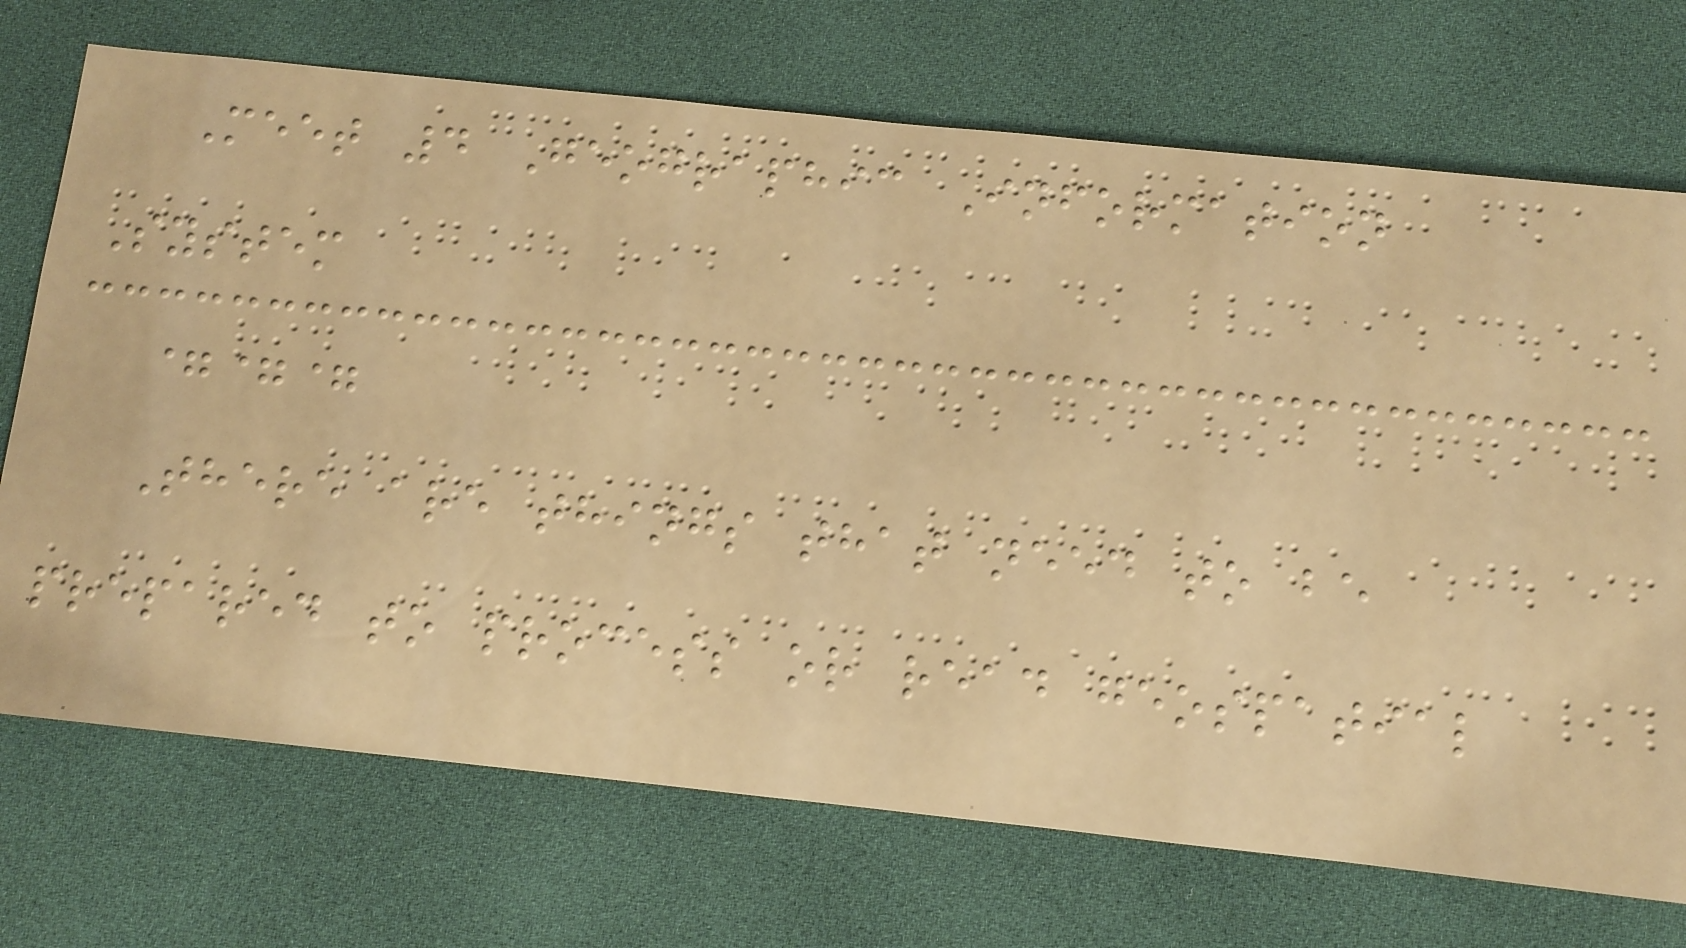Meet 4 Geographic Information
System
===
There are things that need to be
prepared to process or read geospatial
